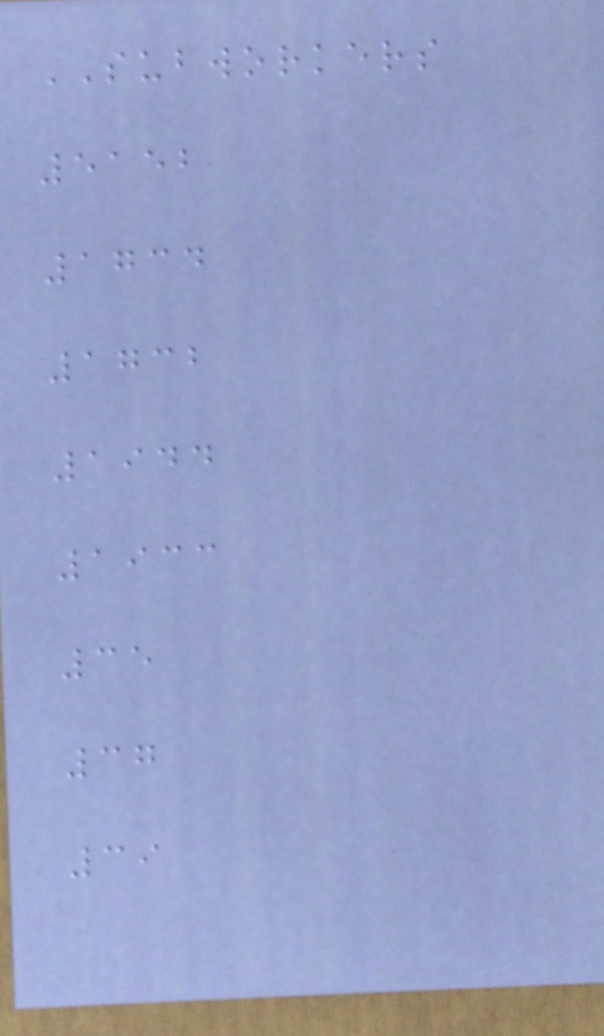SUBWORKERS
5152
1734
1732
1944
1933
35
37
39
